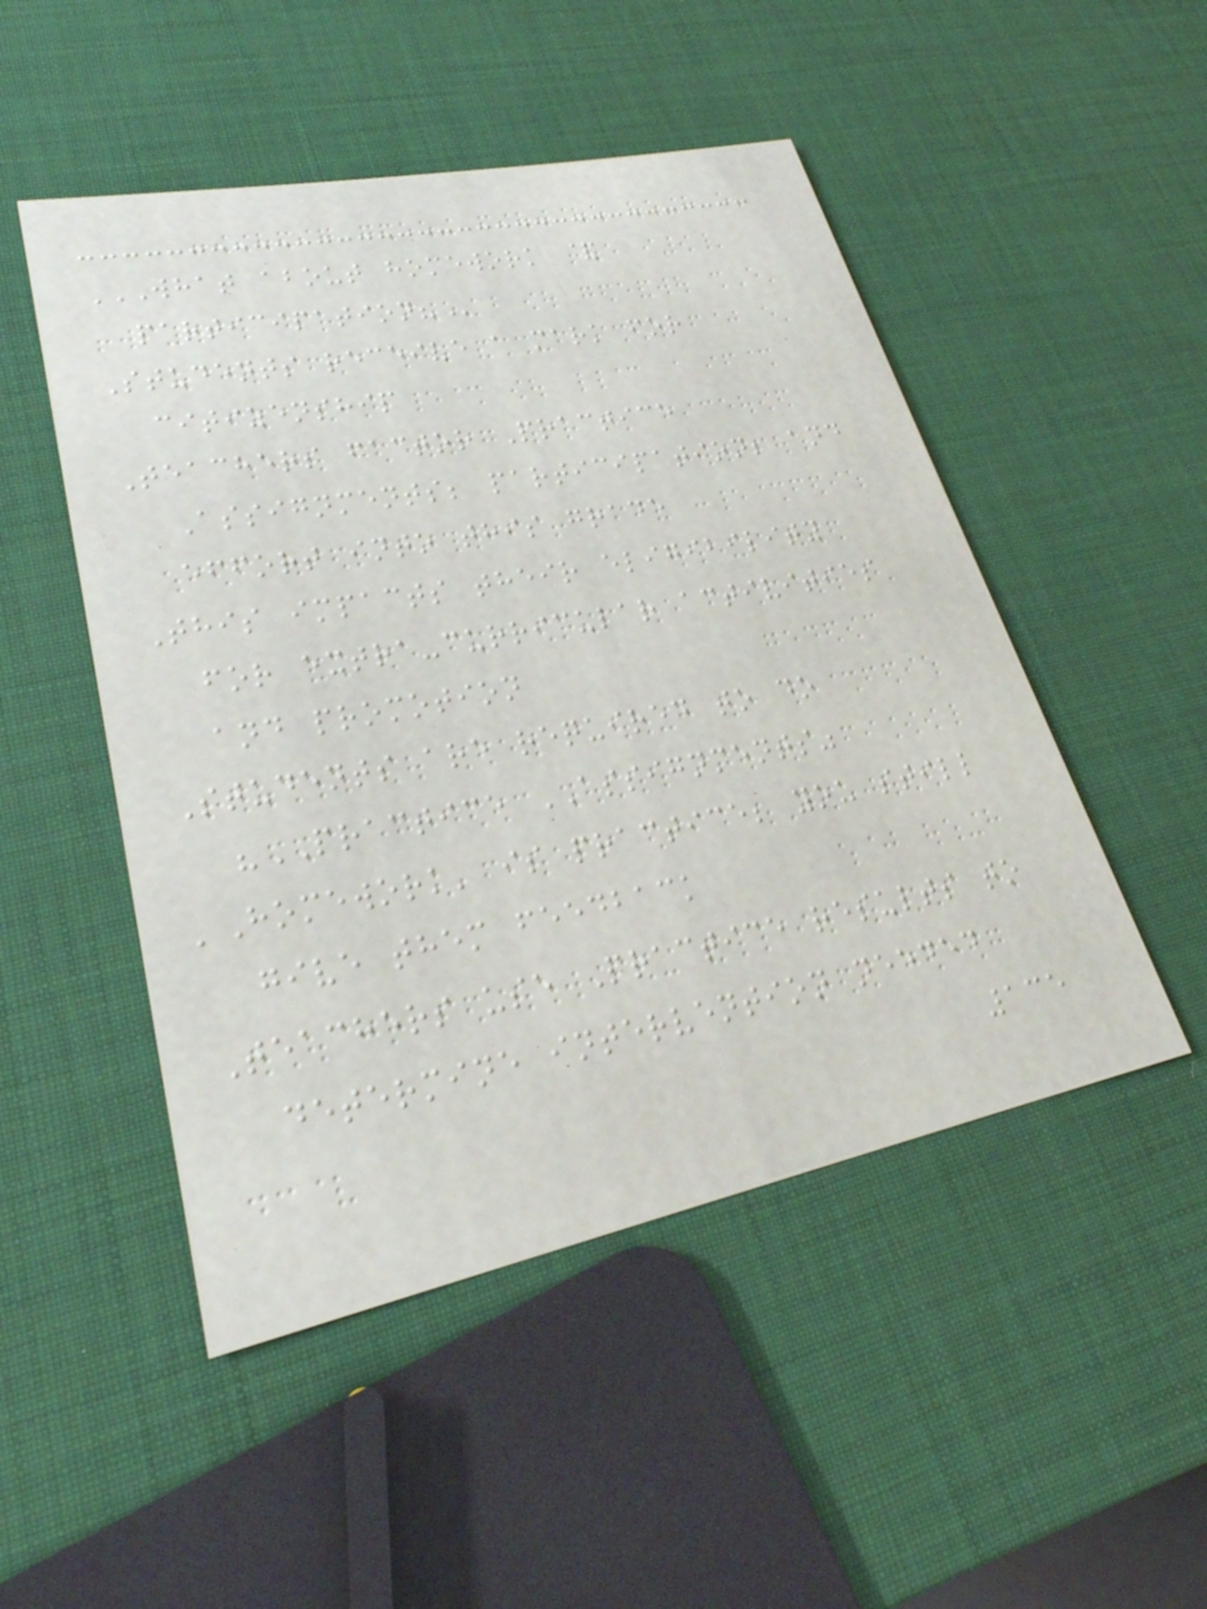WHAT ABOUT HOMEWORK &
PARTICIPATION?
Students receive a mark for
citizenship
Teachers factor Practice
Assignments; participation; and
effort into this grade
This impacts their eligibility
for extra-curricular activities
and promotion
Students are required to do
"PRACTICE ASSIGNMENTS"
'Homework' is practice; you still
give them feedback
Teachers use Practice results to
determine intervention needed
135
